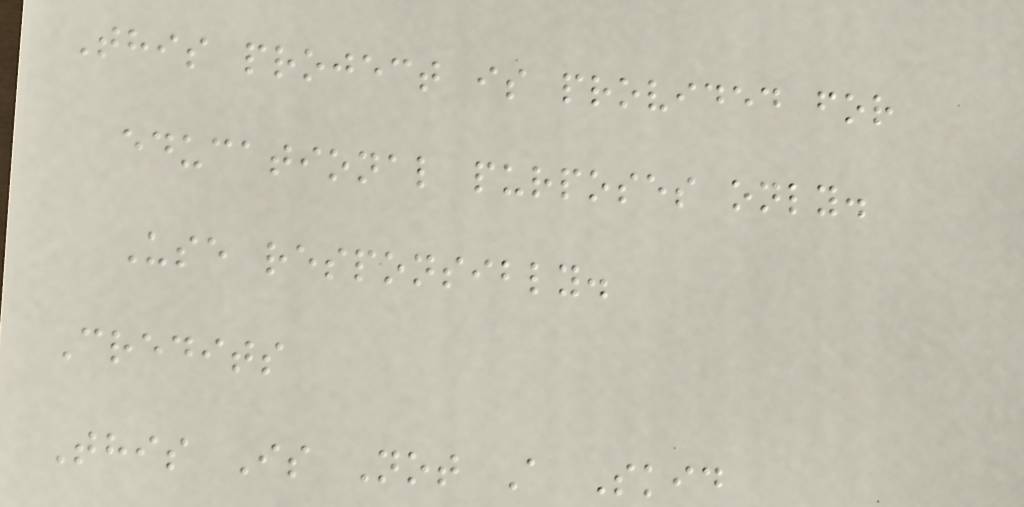This project is provided for
educational purposes only.
Use responsibly.
Credits
This Is Not A Skid
